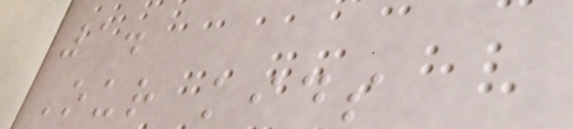1.
Our kids
